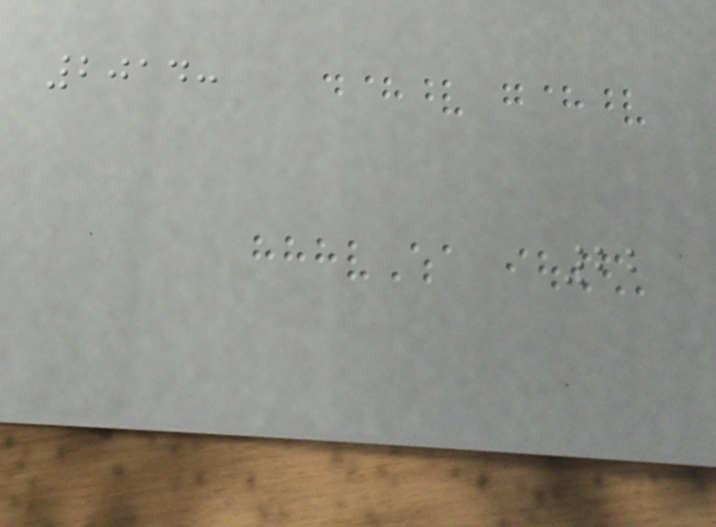2014:
22
